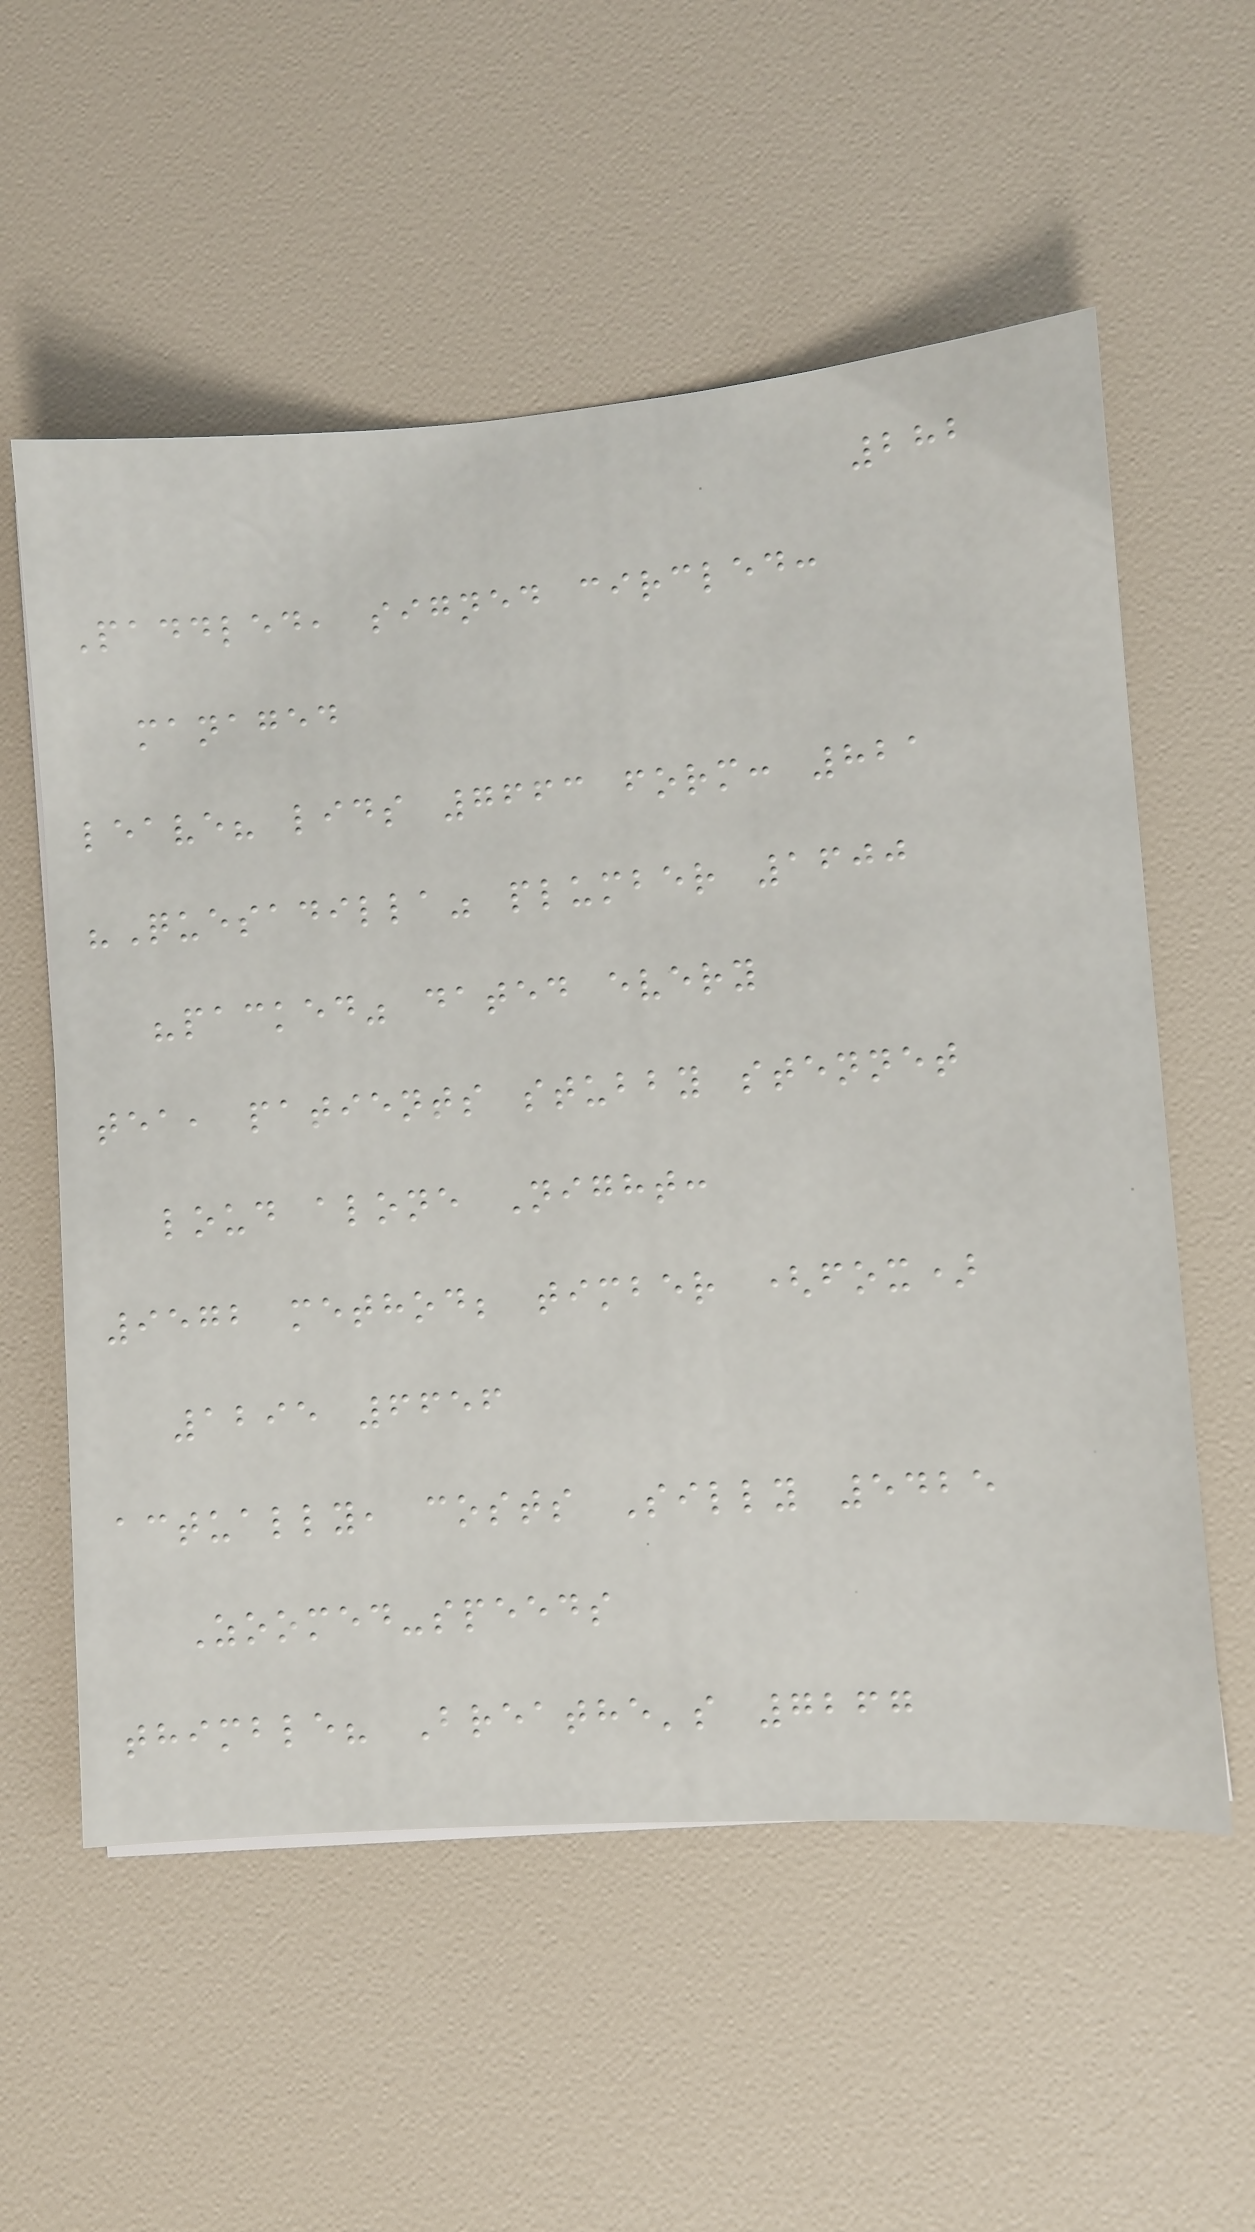282
Paddled, signed circled:
managed
leave? lids 7663 form: 821
"Quesadilla" plumber 1600
"packed" dated every
tea, patients stubby stennet
loud alone Night:
9572 method; timber (fox)
1295 6656
actually, costs Silly 5425
Zoomed-speeds
thimble? Breathe's 7267
